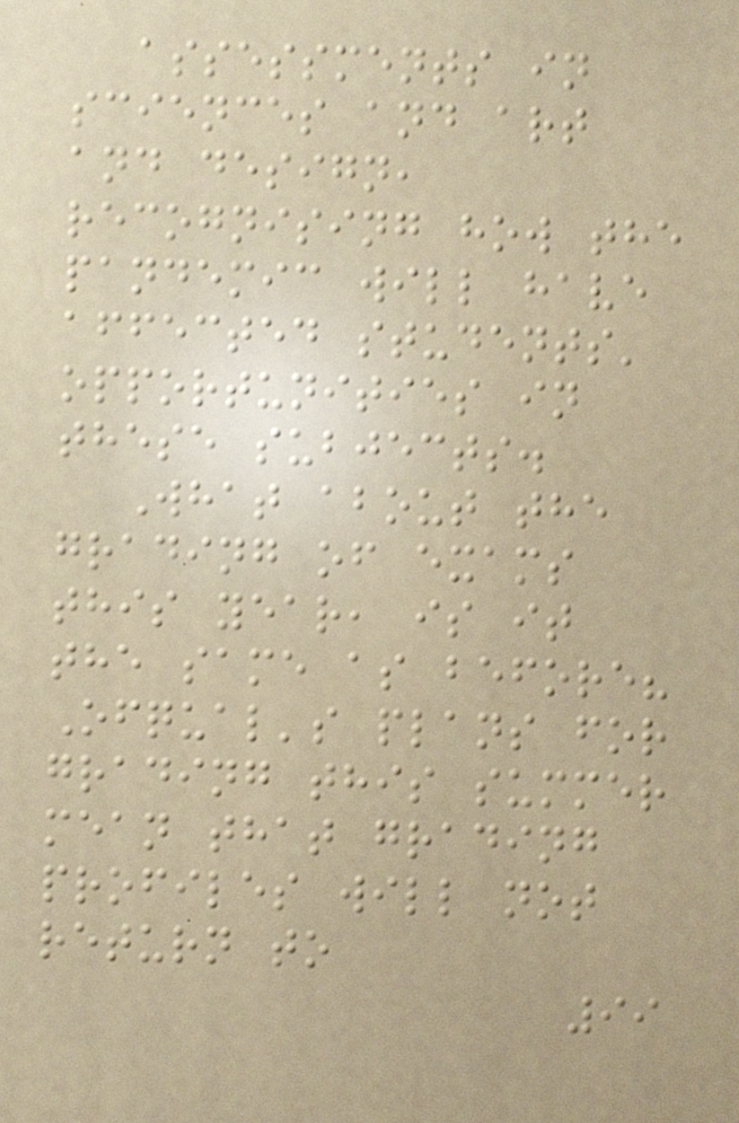assessments in
sciences and art
and design,
recognising how the
pandemic will have
affected students'
opportunities in
these subjects.
What about the
grading of exams
this year, is it
the same as before?
Ofqual's plans for
grading this summer
mean that grading
profiles will not
return to
99
